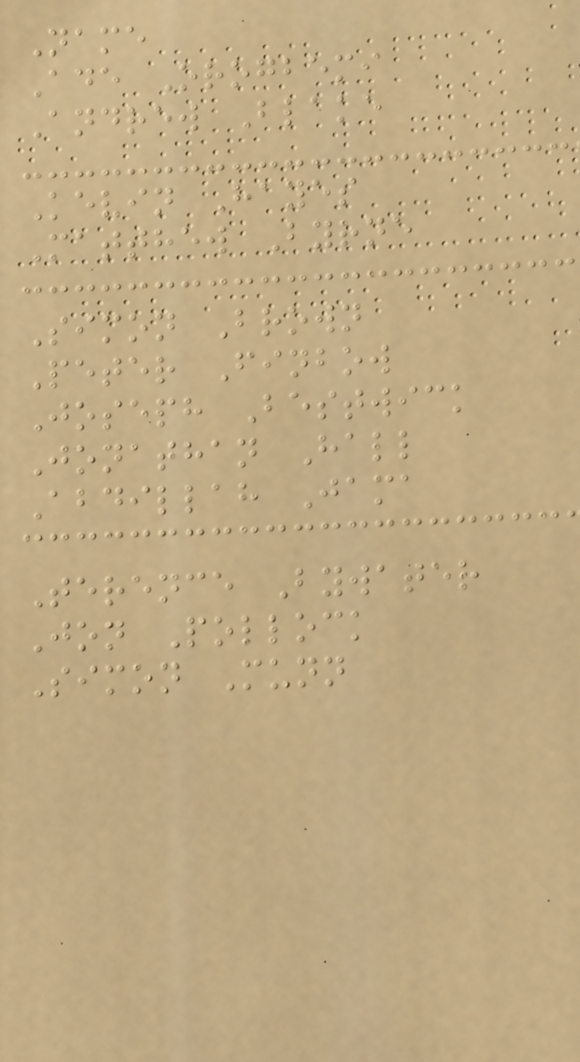Name
Ade Orogbemi
Andrew Blake
Kevin Hayes
Matthew Byrne
Simon Brown
Peter Finbow
Joseph Bestwick
Jonathan Hall
Abdillah Jama
Terence Bywater
Jon Pollock
Simon Munn
